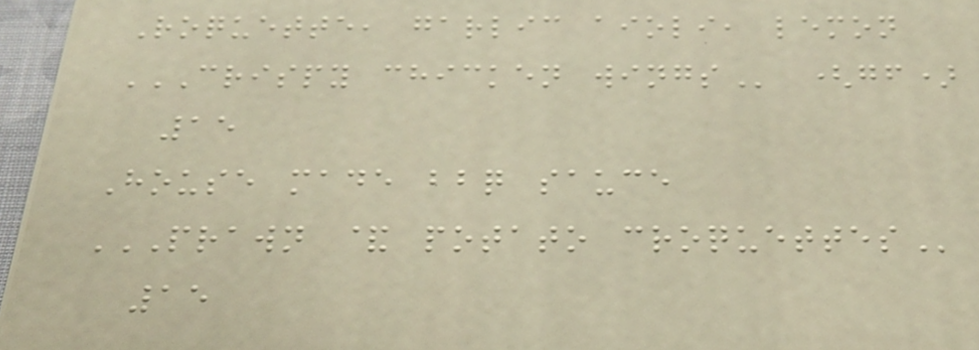Roquette, garlic aioli, lemon
CRISPY CHICKEN WINGS (gf)
15
House made bbq sauce
PRAWN & POTATO CROQUETTES
15
